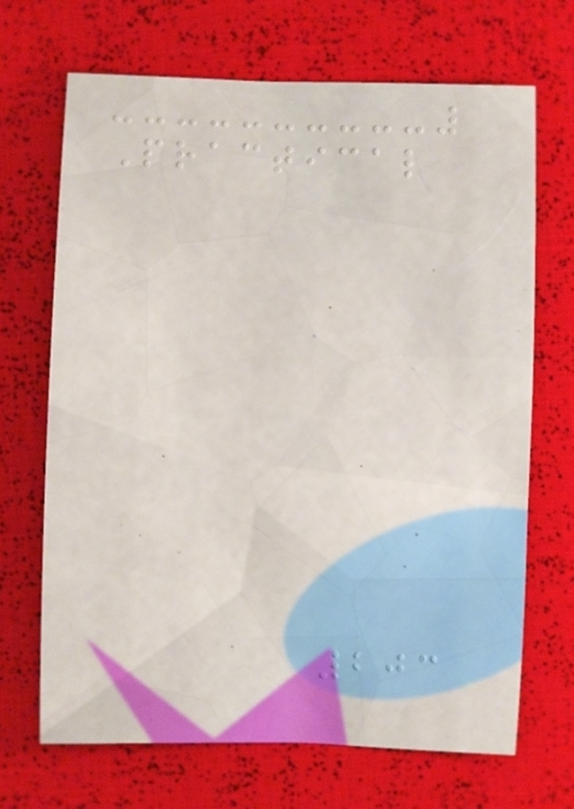Practical
203
